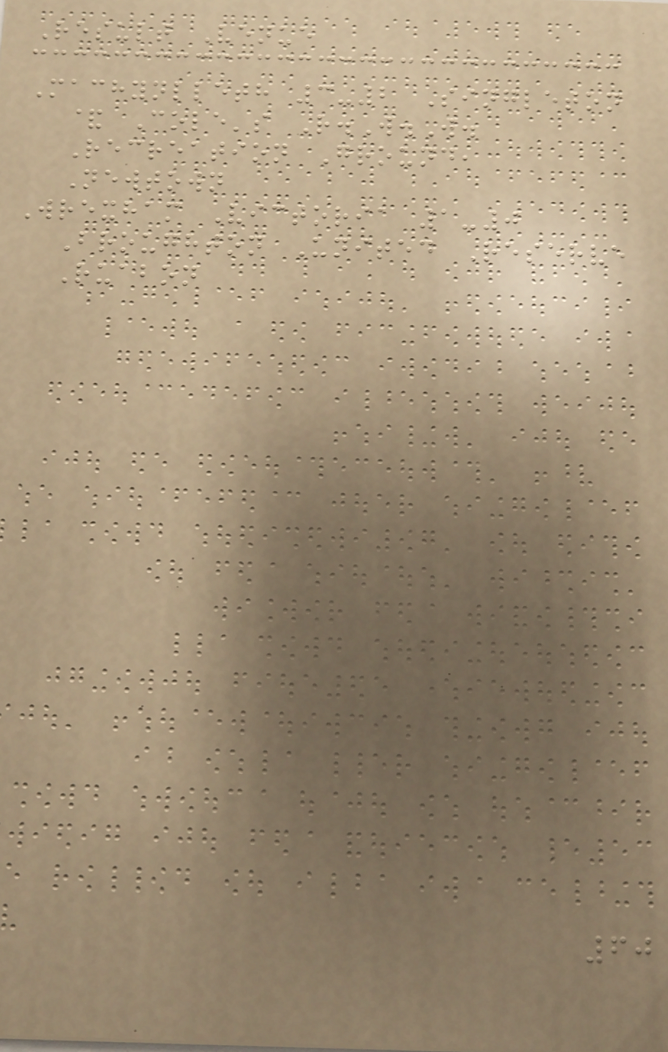Result Venue
Machynlleth 3-2 Singleton
& Cole's R.W.W.
Recreation Ground,
Newtown
Wrexham Victoria 1-0
Broughton United Reserve
Ruabon
60
